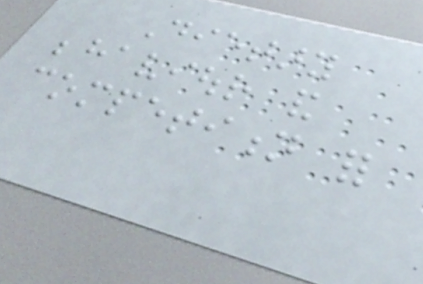Dietary
behaviour and
competition for
